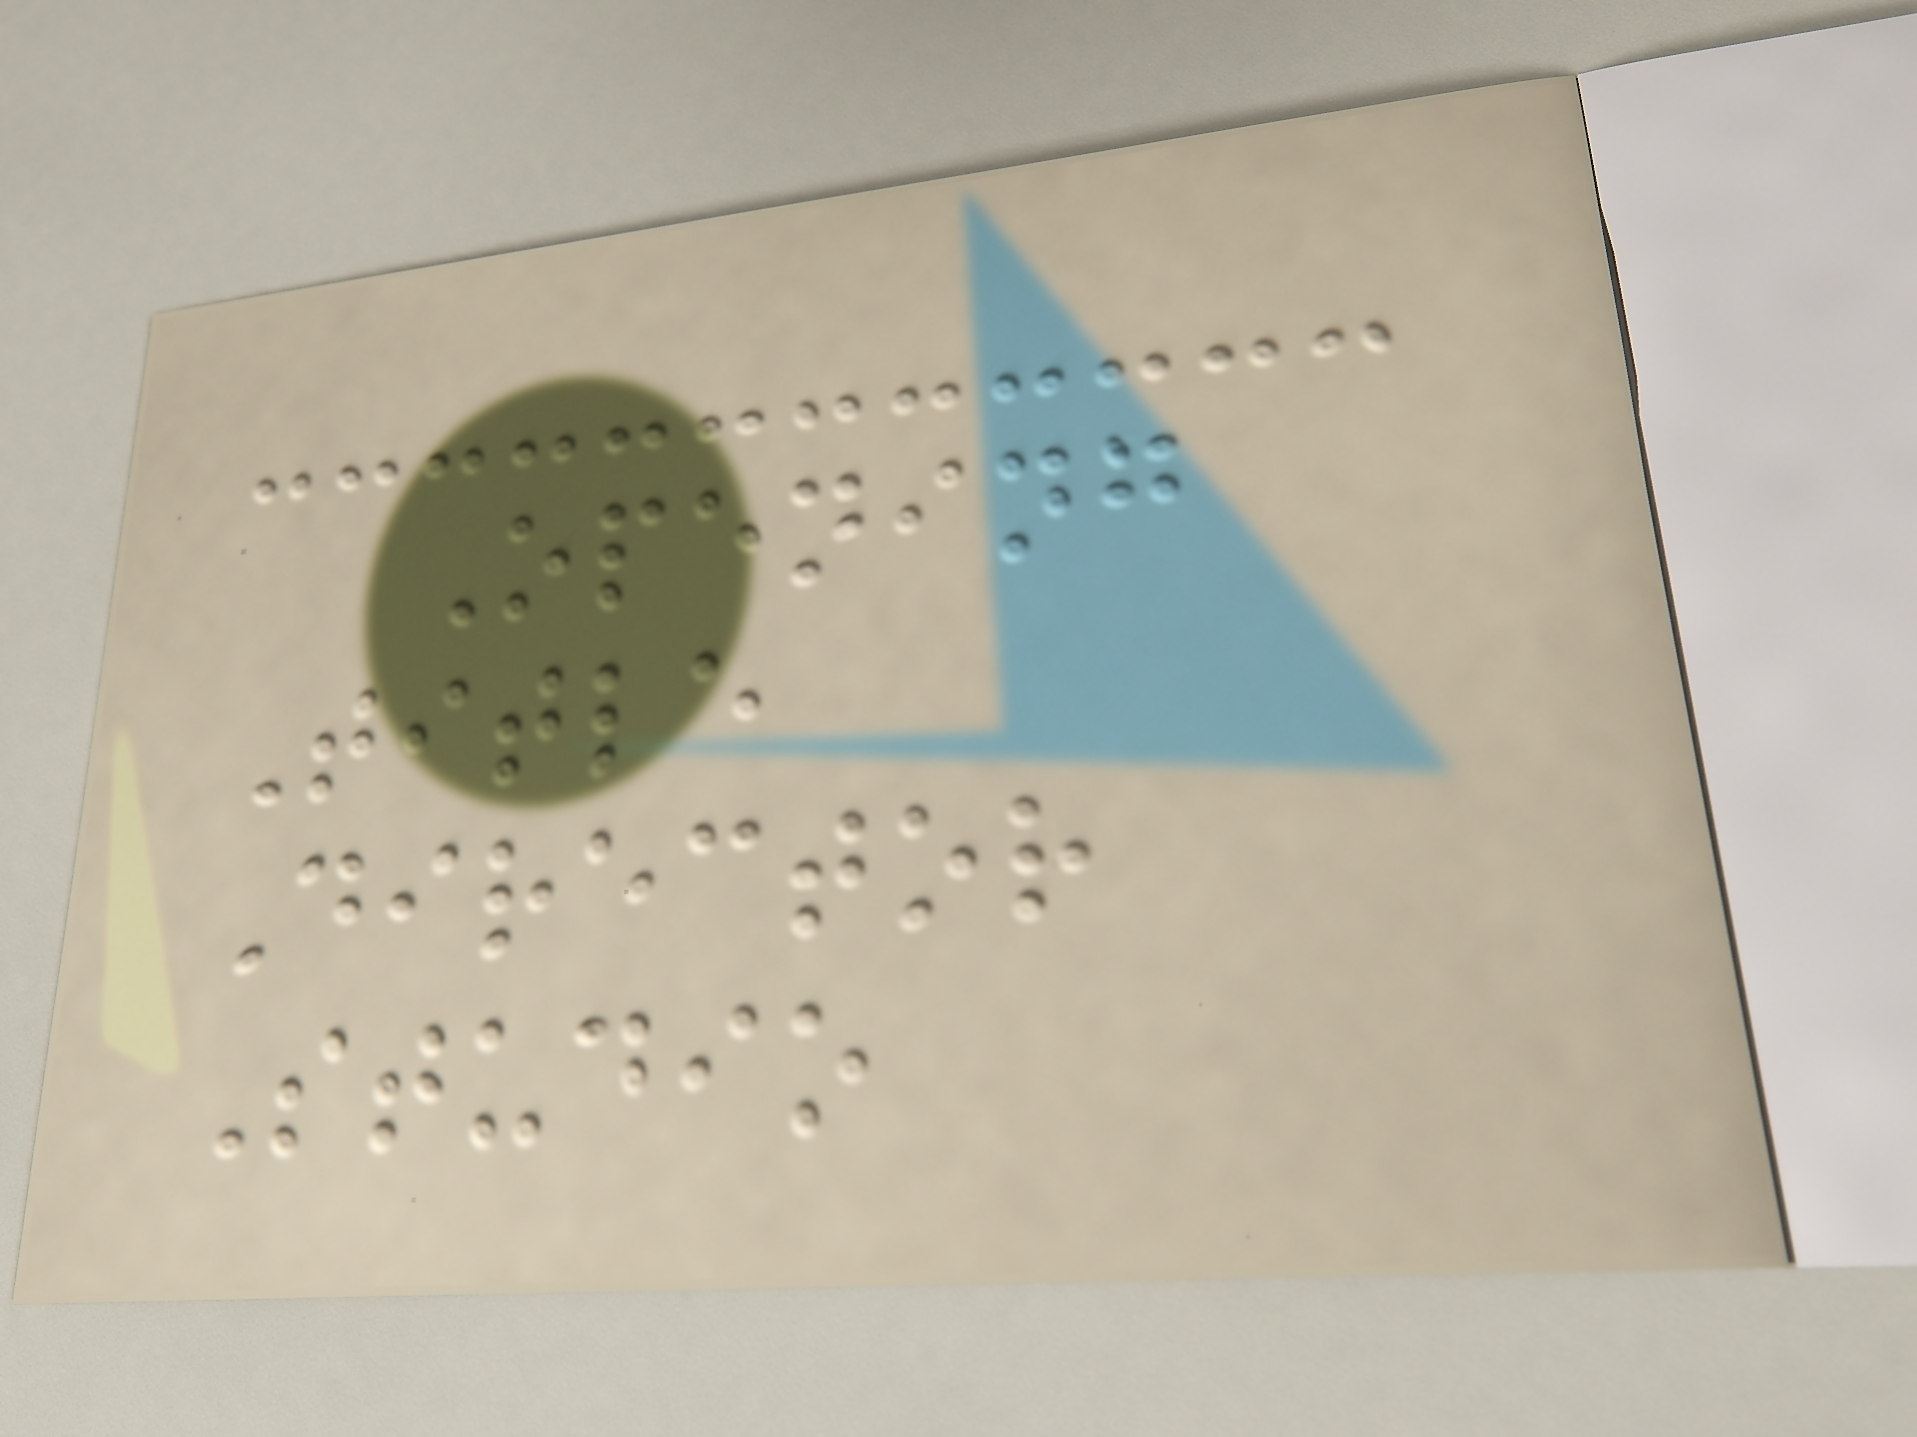Opening
Title
Director
Studio
